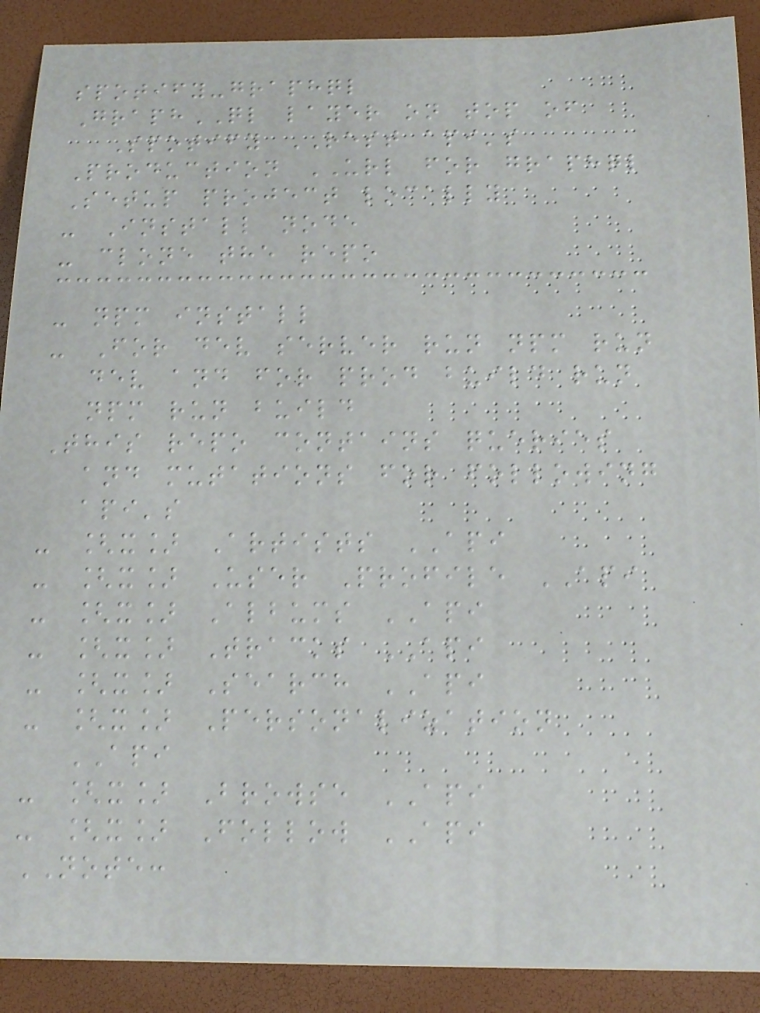spotify-graphql
GraphQL layer on top of
Spotify REST api's
Production URL for graphql
Setup project locally
- Install node
- clone the repo
- npm install
- For dev server run npm run
dev and for prod build run
npm run build
This repo contains queries
and mutations for following
api's
- [x] Artists API
- [x] User Profile API
- [x] Albums API
- [x] Tracks API
- [x] Search API
- [x] Personalization
API
- [x] Browse API
- [x] Follow API
NOTE:
